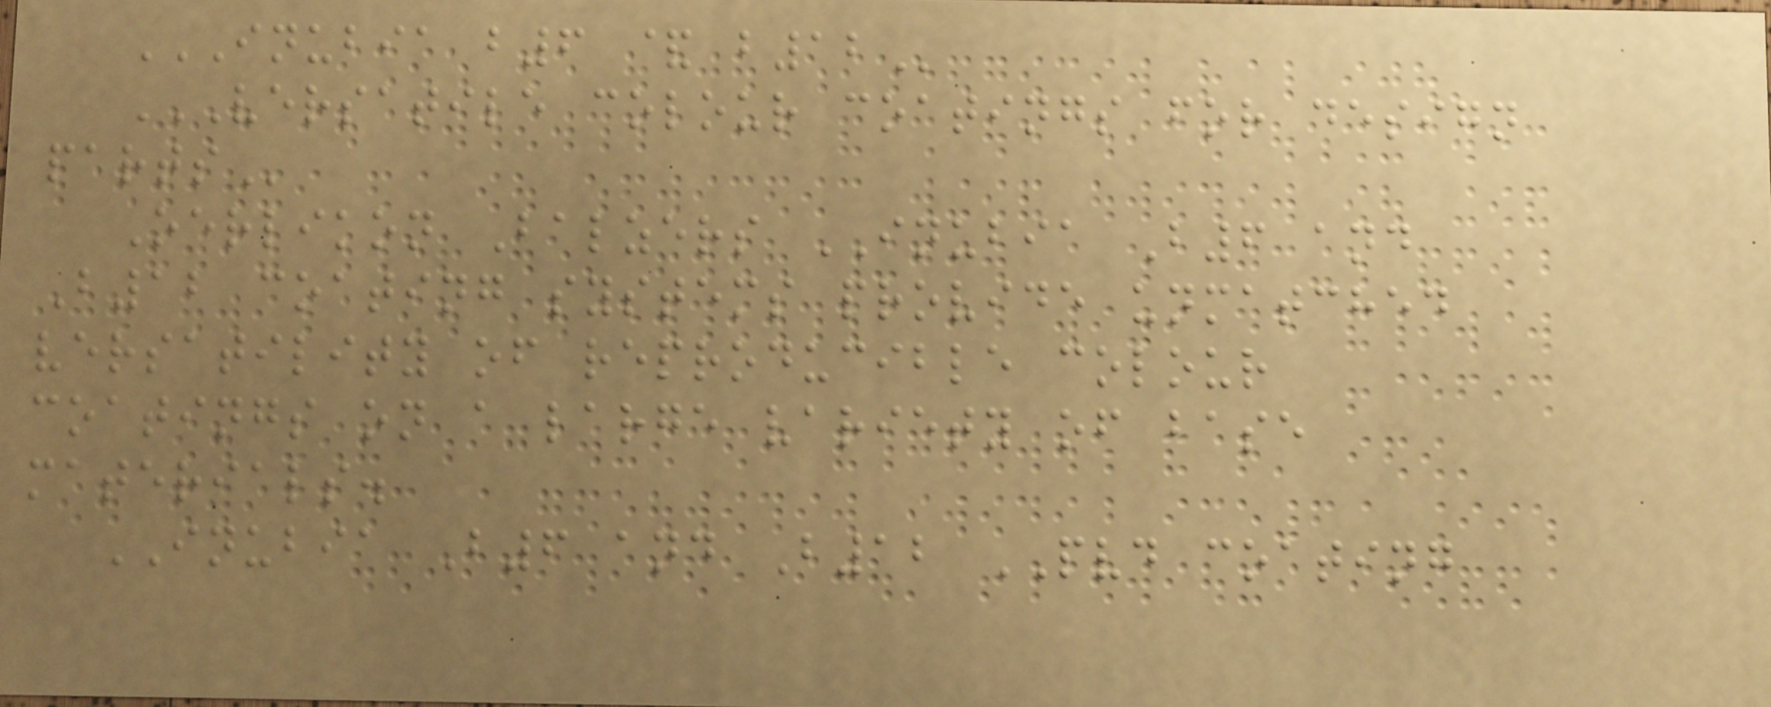INUBIA B6 & B12
VERSATILE COLOUR COATINGS FOR DESIGN
PARTS
Oerlikon Balzers INUBIA B6 and
B12 coating systems provide unmatched
versatility of reproducible colour
coatings on a large variety of base
materials.
INUBIA B6 and B12 PVD coating
